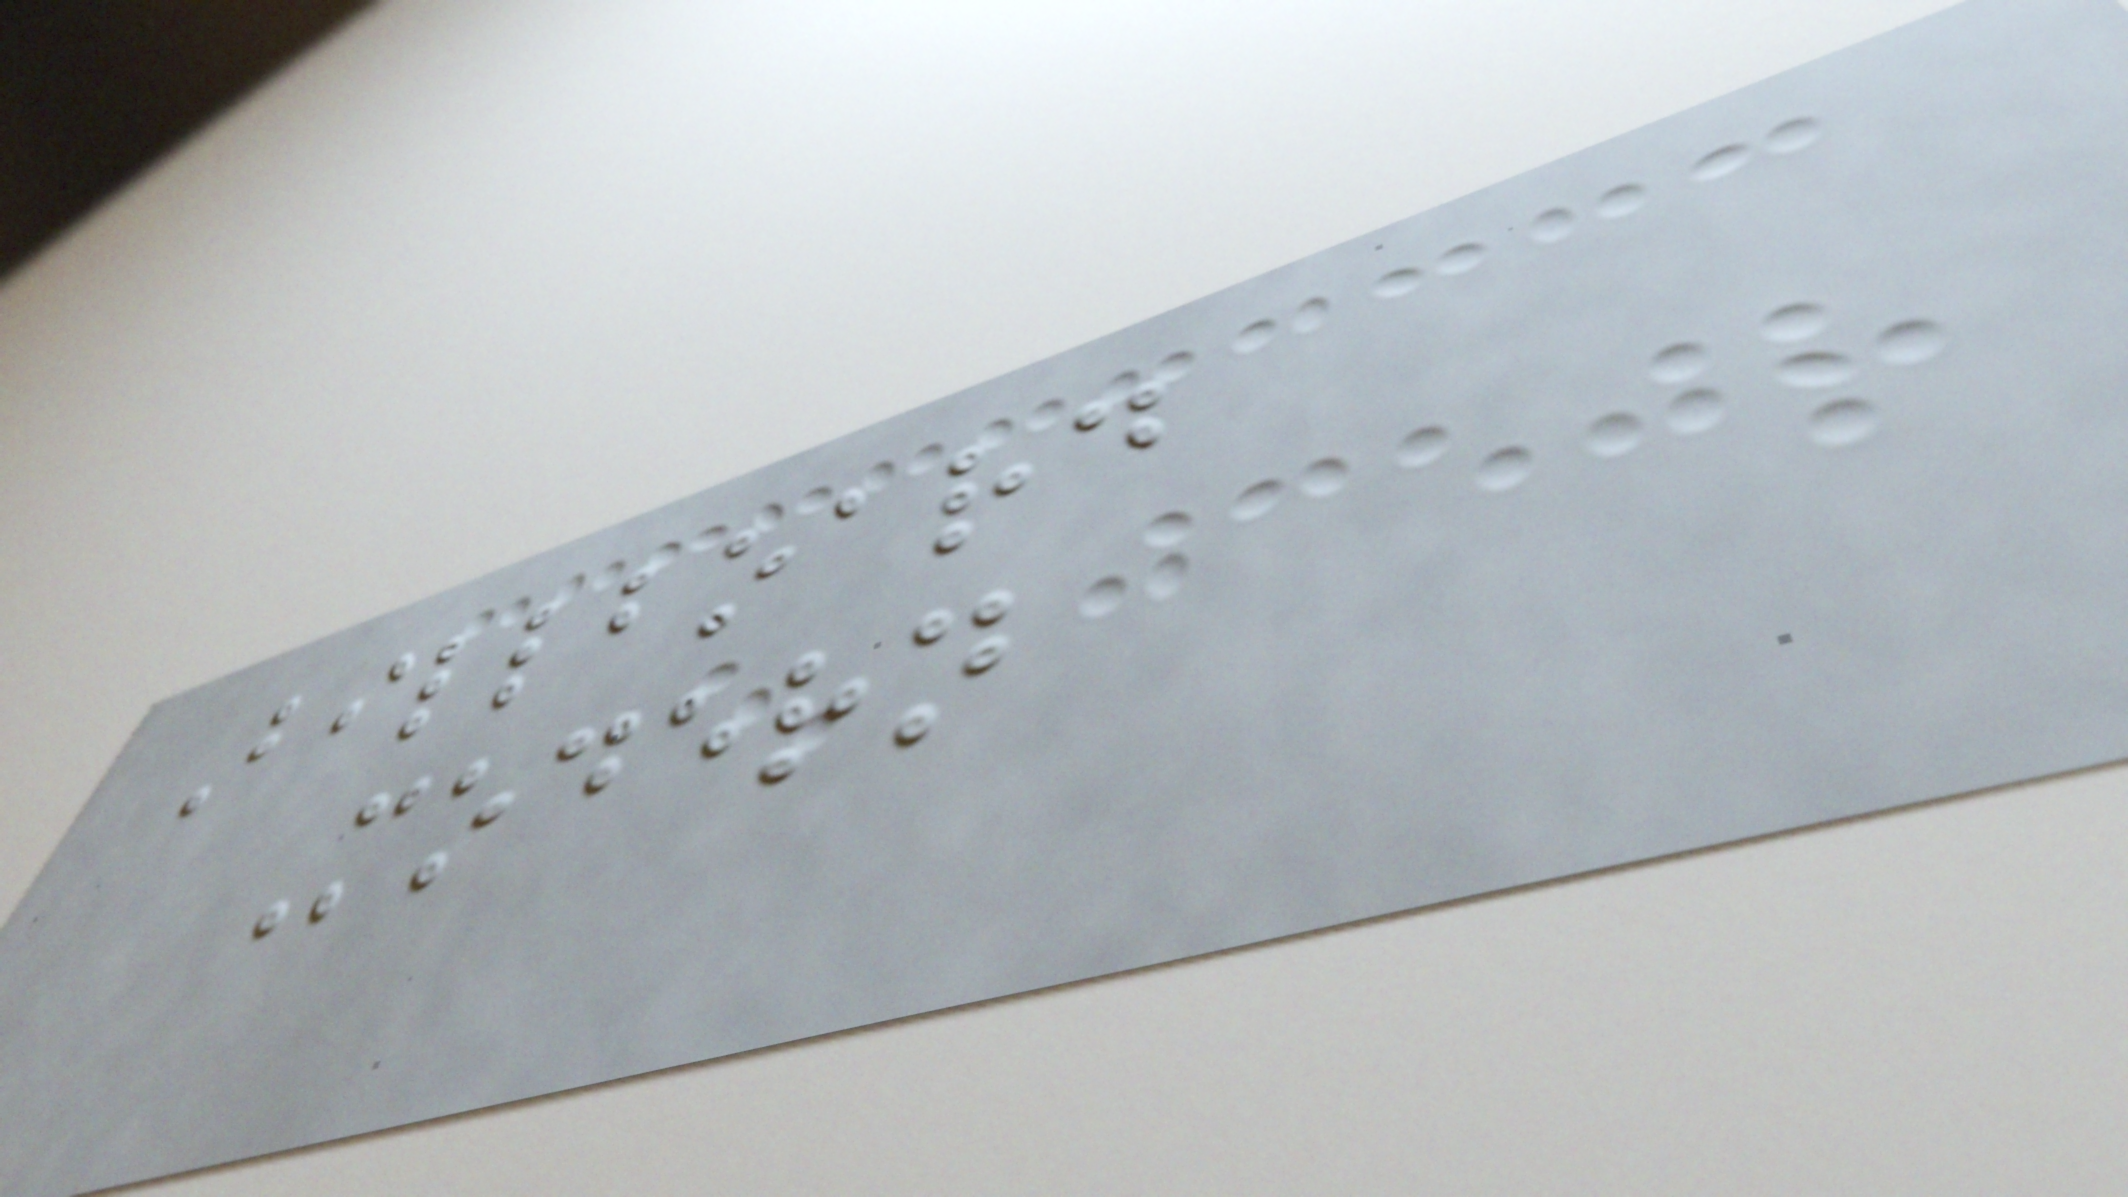Billboard
Modern
